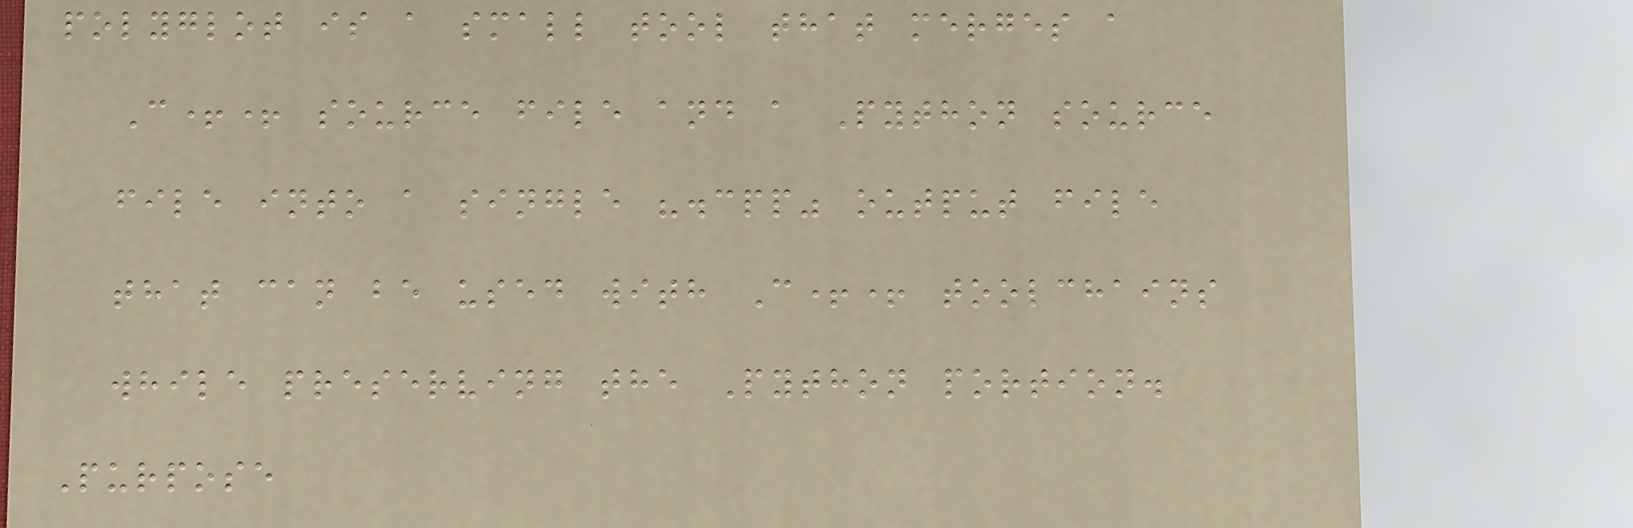polyglot is a small tool that merges a
C++ source file and a Python source
file into a single ".cpp" output file
that can be used with C++ toolchains
while preserving the Python portion.
Purpose
